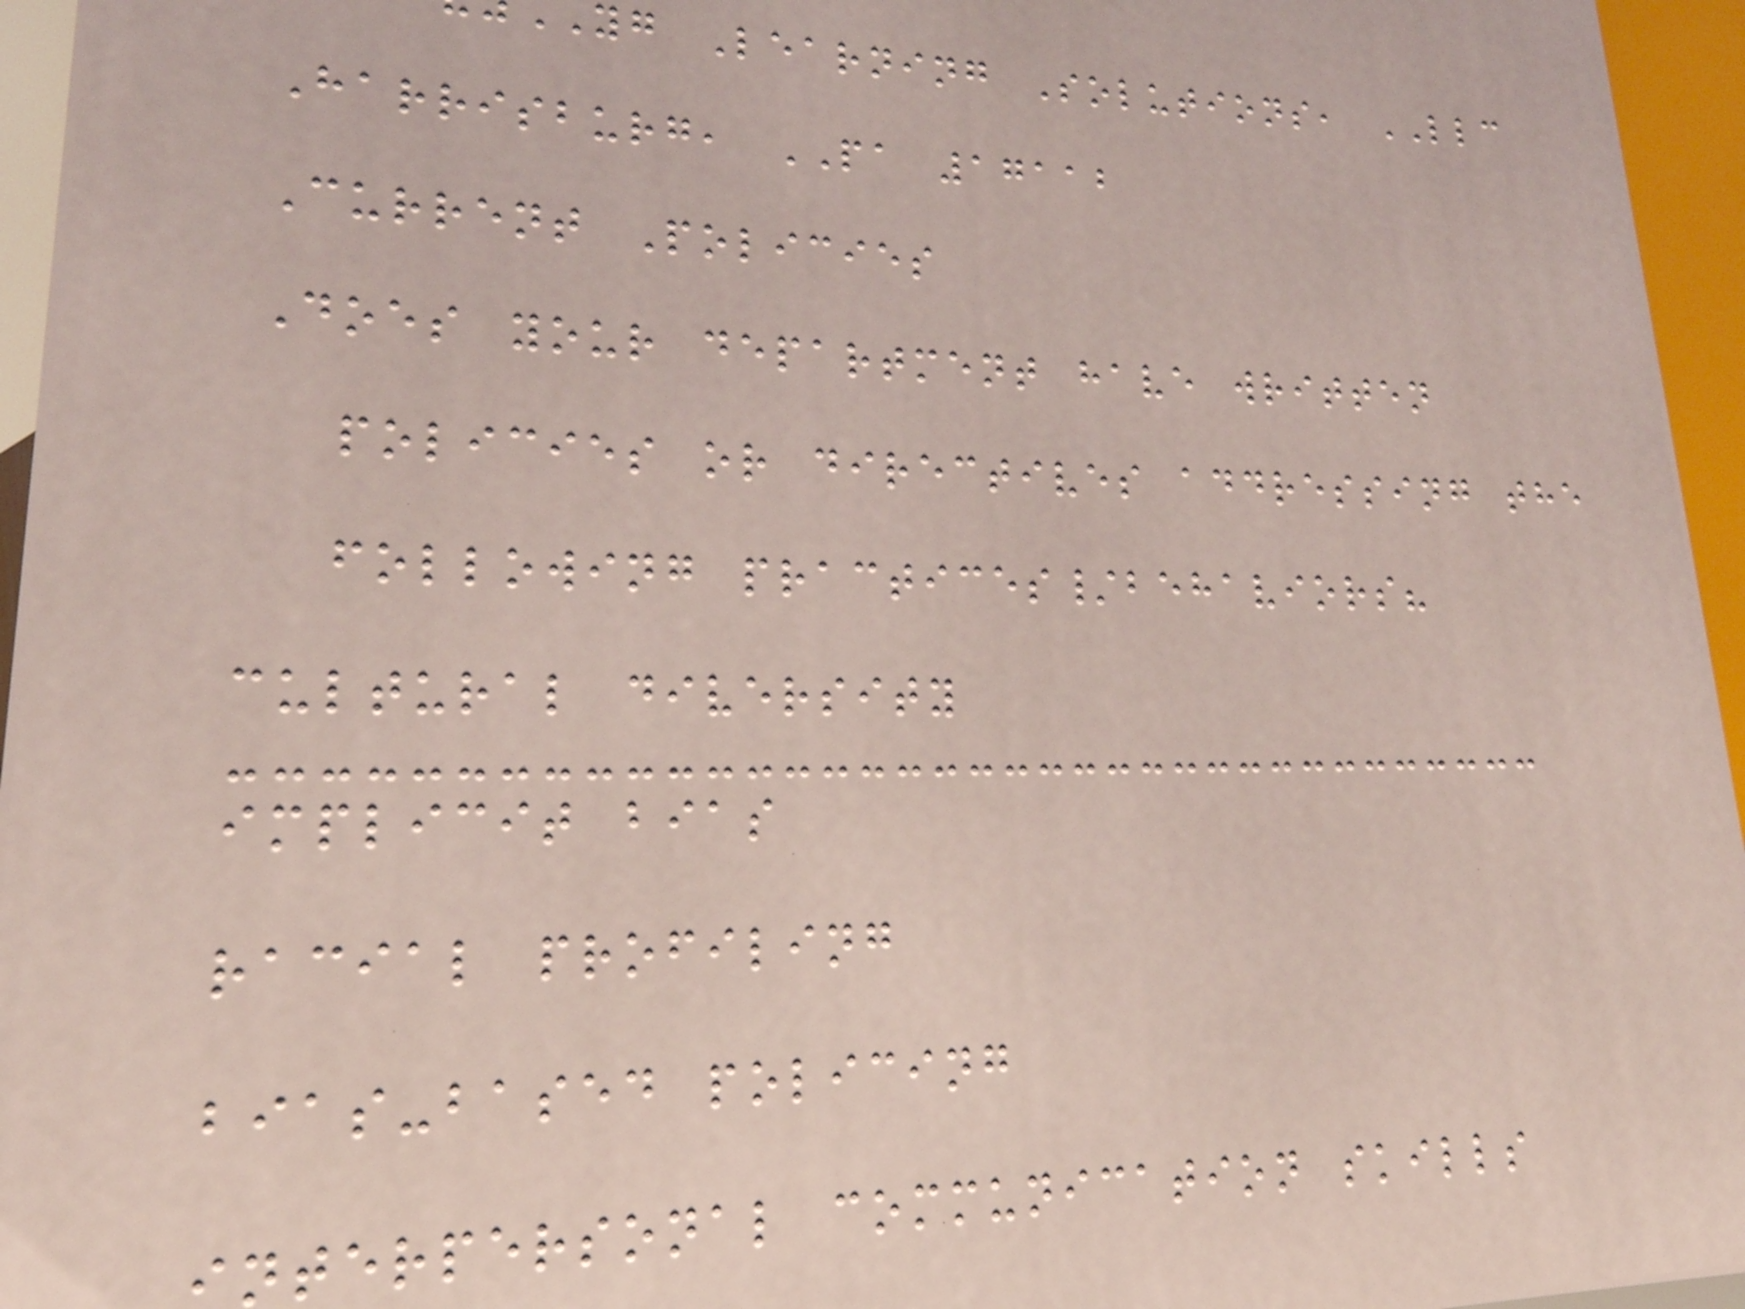yg Learning Solutions, LLC
Harrisburg, PA 17112
Current Policies
Does your department have written
policies or directives addressing the
following practices/behaviors?
cultural diversity
implicit bias
racial profiling
bias-based policing
nterpersonal communication skills
